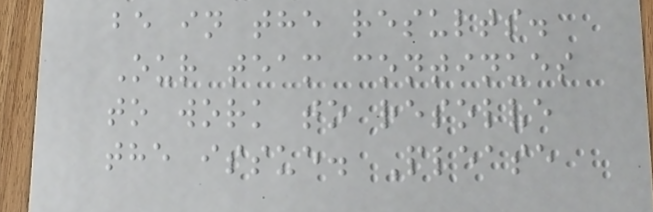be in the results.
Our team continues
to work to resolve
the issue. Please
